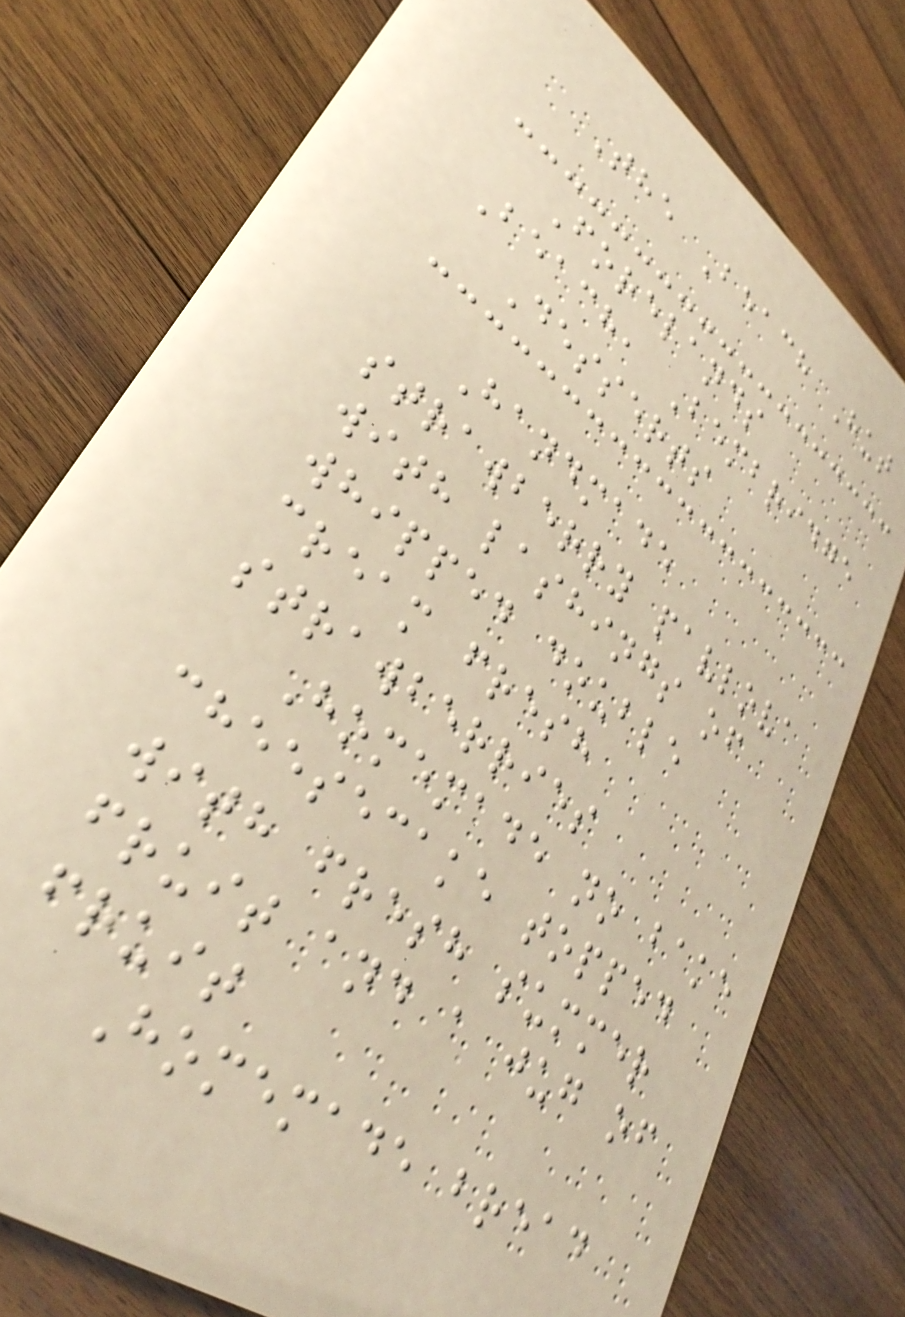The Beach Hut
Forelands
Beach, Bembridge
Desserts
Handmade
strawberry pavlova
with lashings of
whipped double
cream fresh
strawberries
Homemade no bake
cheesecake topped
with fresh summer
fruit and a jug of
fruit
Homemade bread
